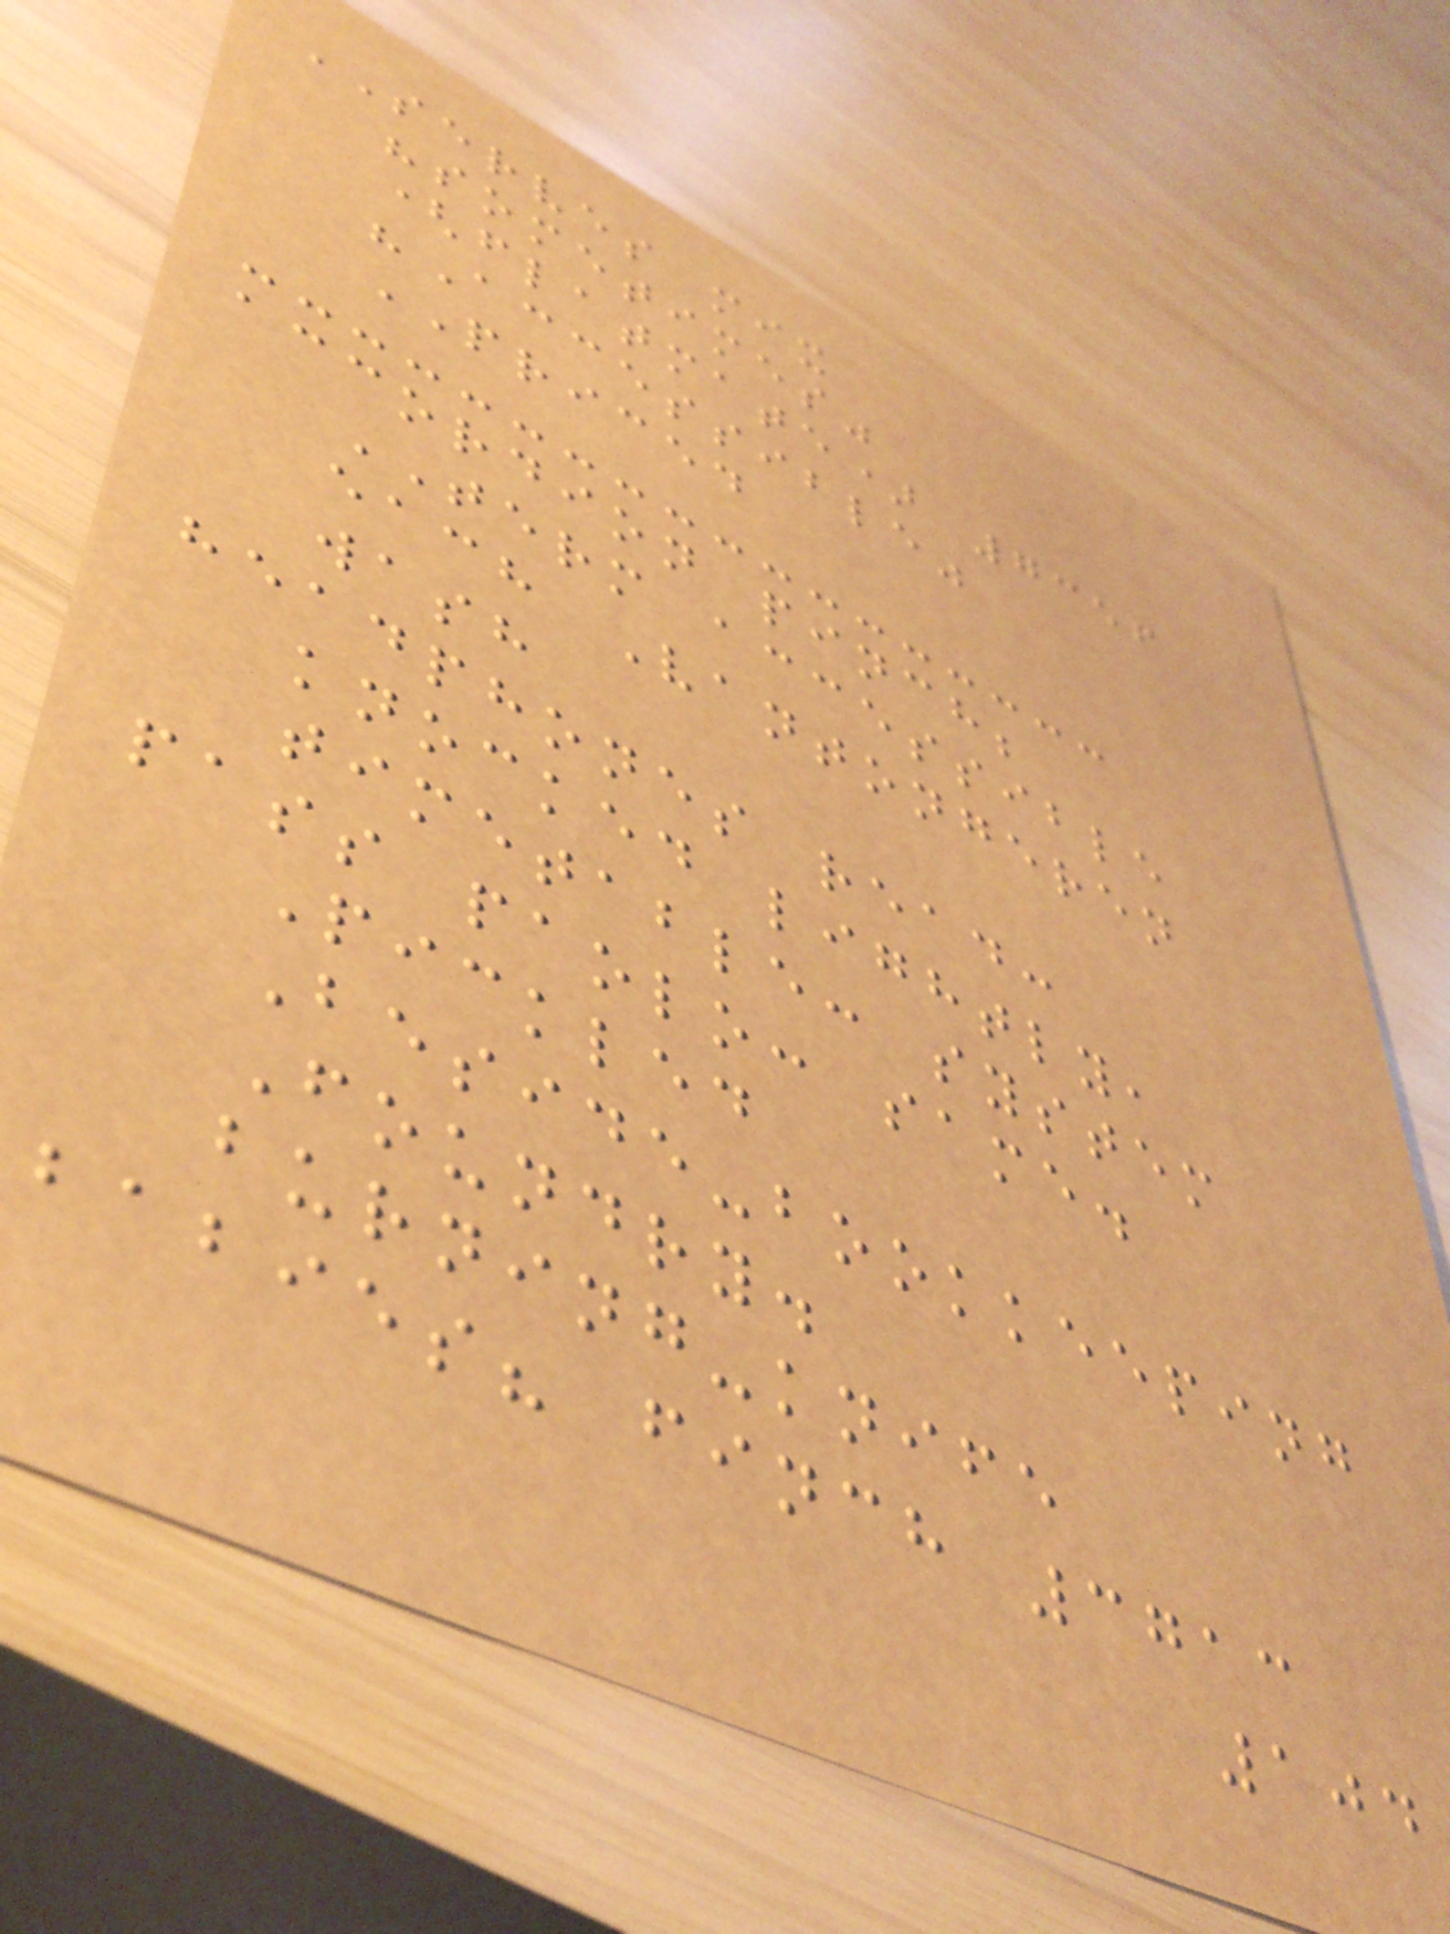SERVES mix
"sometimes"
(flatmate) 7356
"Accessible"
PRICED
accordion pinch;
TERM accessible
each Vantongeren
wash
headphones read:
knocked lightly,
timetable: system
pass paolo: same.
Pickled
Beside-bookkeeping
Foundry.
burning-knife
babies? finch 3713
104
